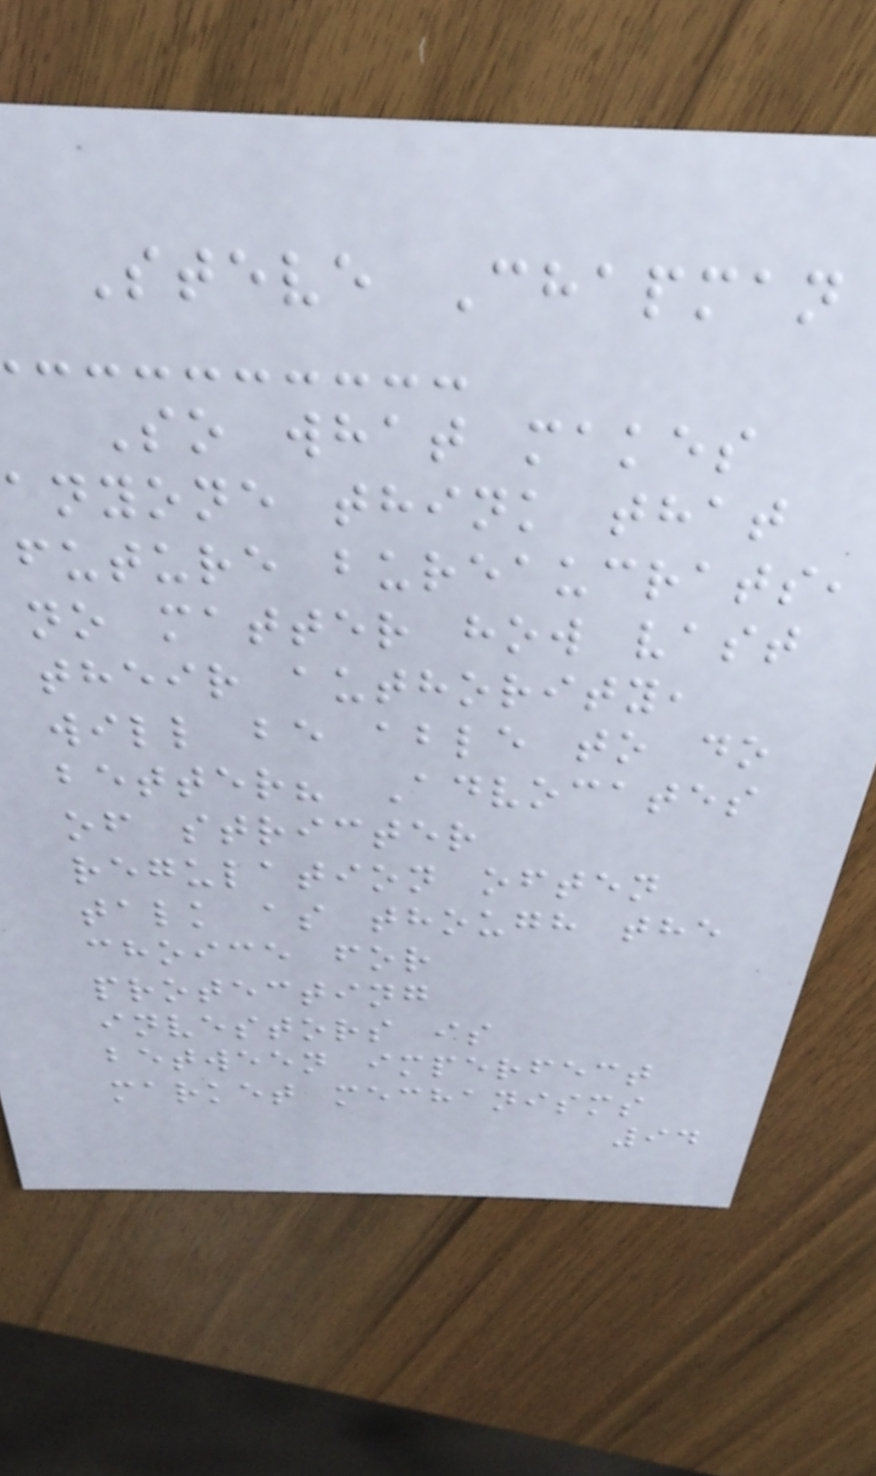Steve Chapman
So what makes
anyone think that
future bureaucrats,
no matter how vast
their authority,
will be able to do
better? Advocates
of stricter
regulation often
talk as though the
choice for
protecting
investors is
between imperfect
market mechanisms
94
